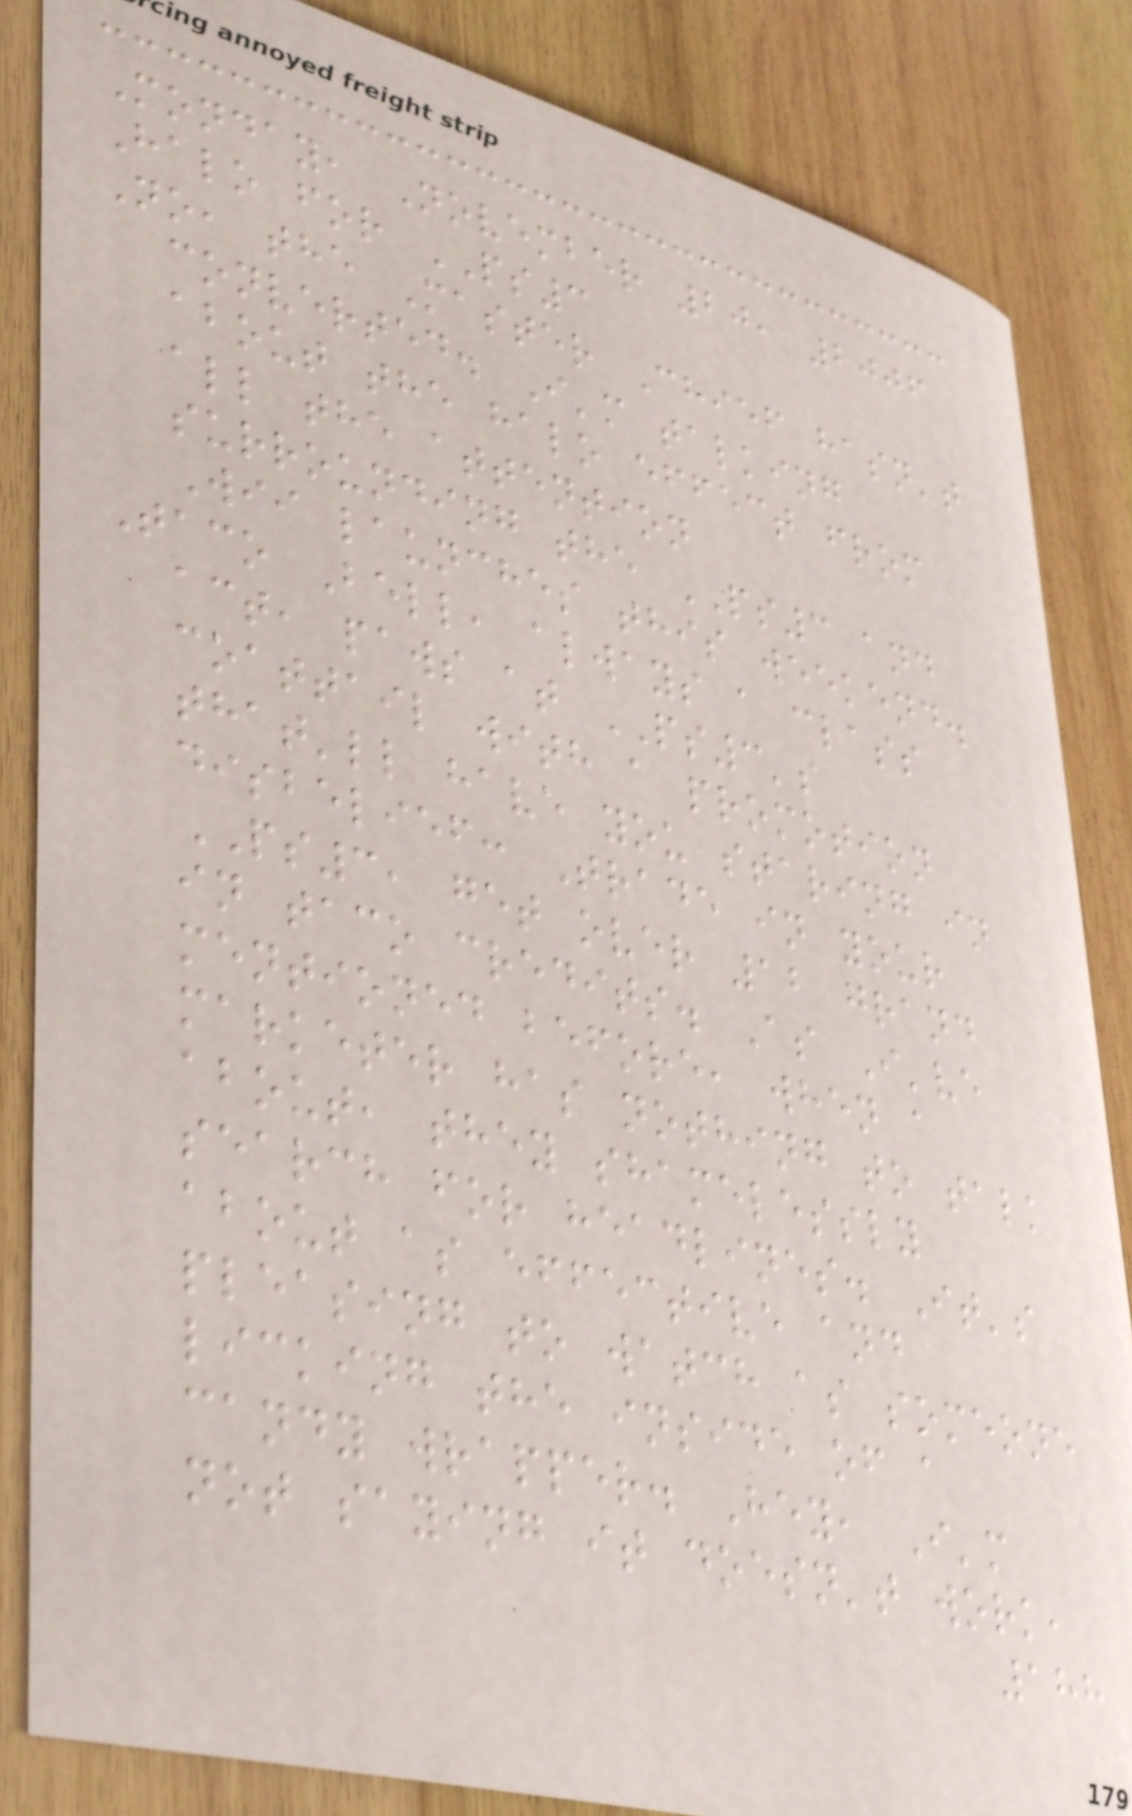Monday, November 20, 2006
Halo for PS3
No, the Master Chief hasn't
converted. I'm talking
about the halo effect from
all the attention
surrounding the PS3 and
Wii launches this weekend.
Taco Bell, always a class
act, paws at PS3's
coattail with a promotion
that'll have you staring in
disbelief: Trade in your
PS3, get over 12 grand
in taco credits. As I've
mentioned before, when a
marketer has nothing to talk
about, they shamelessly
search for headlines. It's
about as effective and
pleasing to watch as someone
licking the inside of a
candy wrapper. Hey, I'm
not saying it doesn't work,
188
